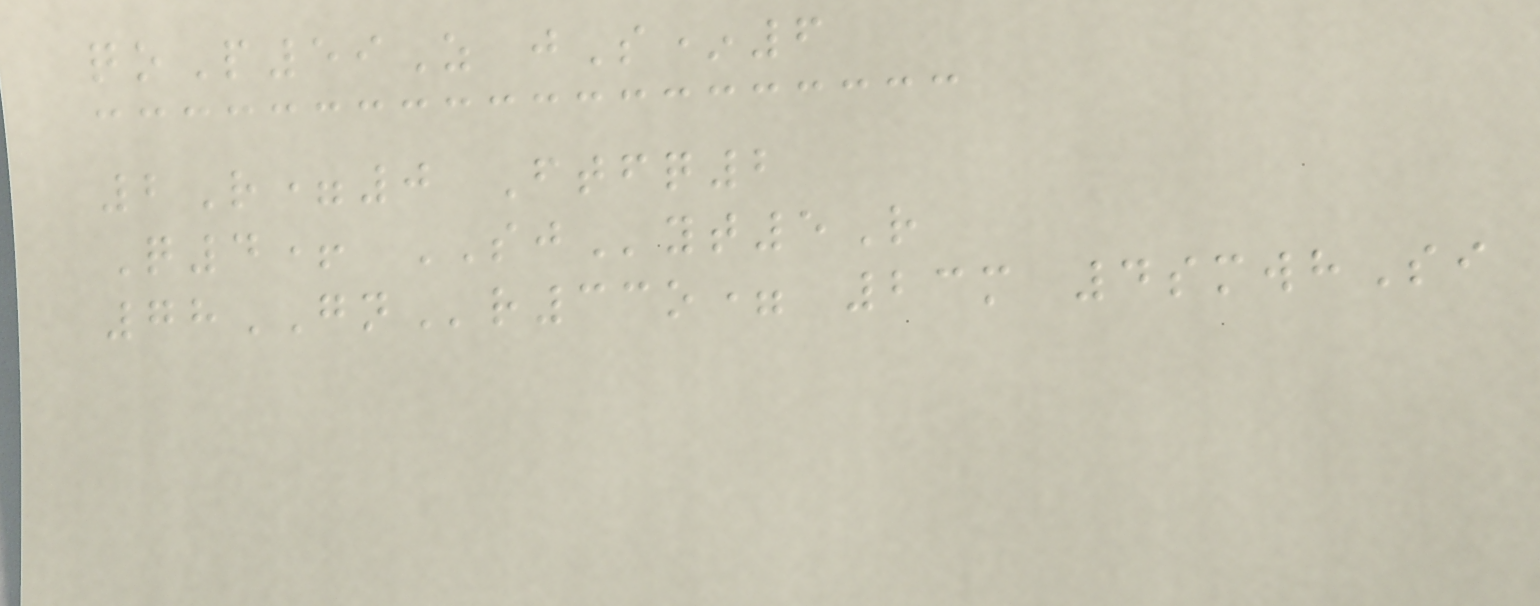qoP59Z jS*6
2R=0 Ftfq2
Q4+ SJyt5R
78GNr33o= 23m 4smwhSi
